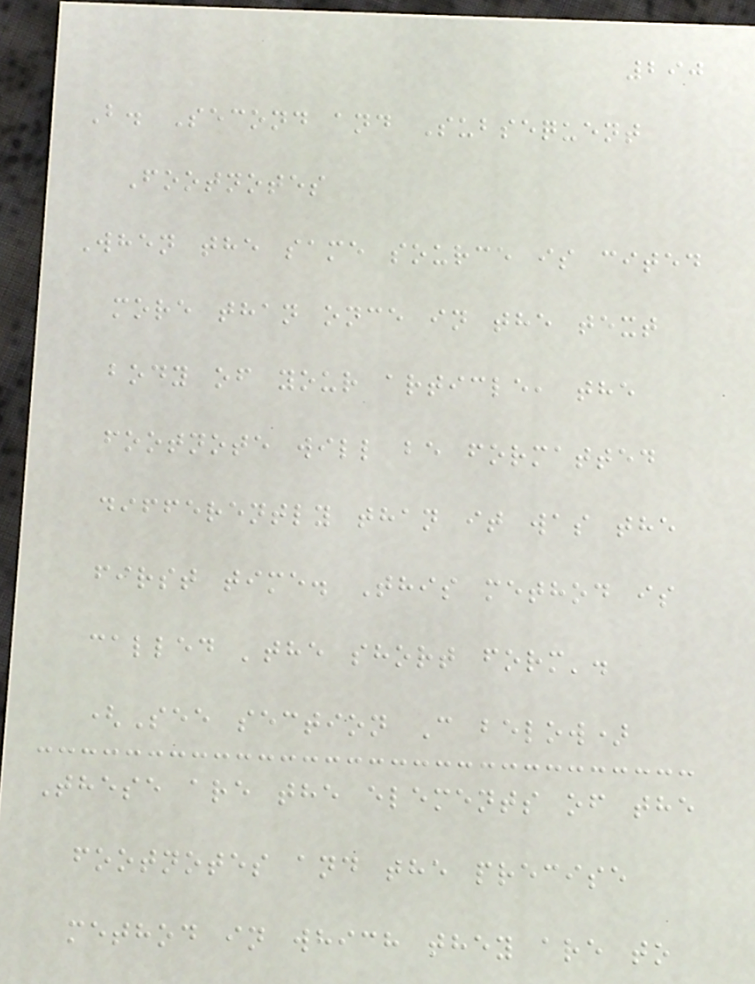290
B. Second and Subsequent
Footnotes
When the same source is cited
more than once in the text
body of your article, the
footnote will be formatted
differently than it was the
first time. This method is
called 'the short form'.
(See section C below)
These are the elements of the
footnotes and the precise
method in which they are to
